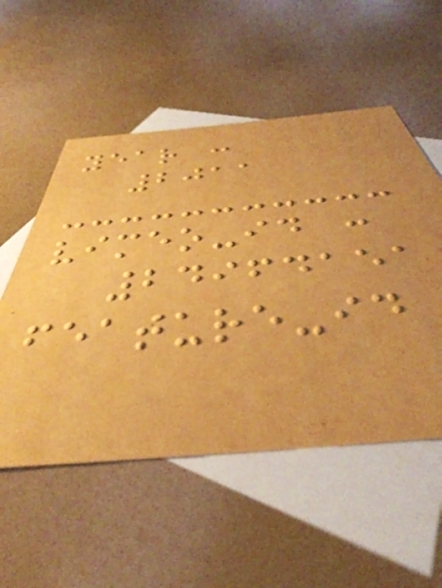year :
2011
vimeo-id :
24964151
feature-id
